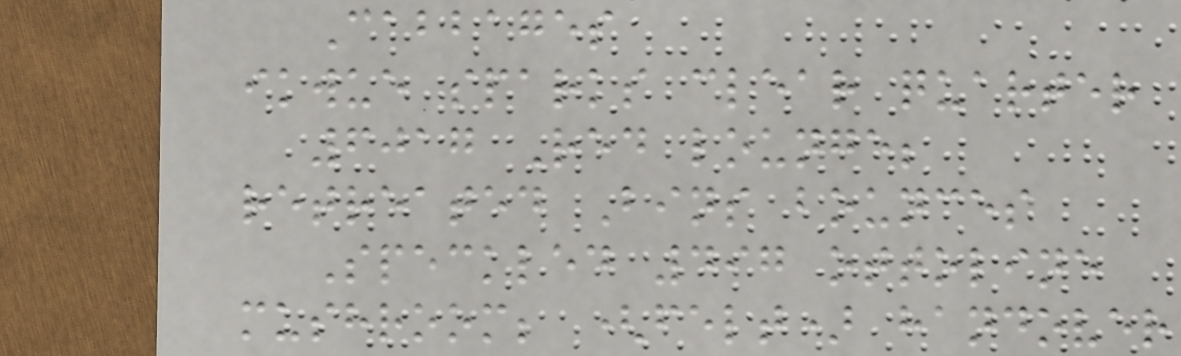Cabbages
ikwue sparks clear quarter
6017 Red lounge;
retreated Bins bounces
Speckled 497 ottoline
mushroom; (felt) handover
